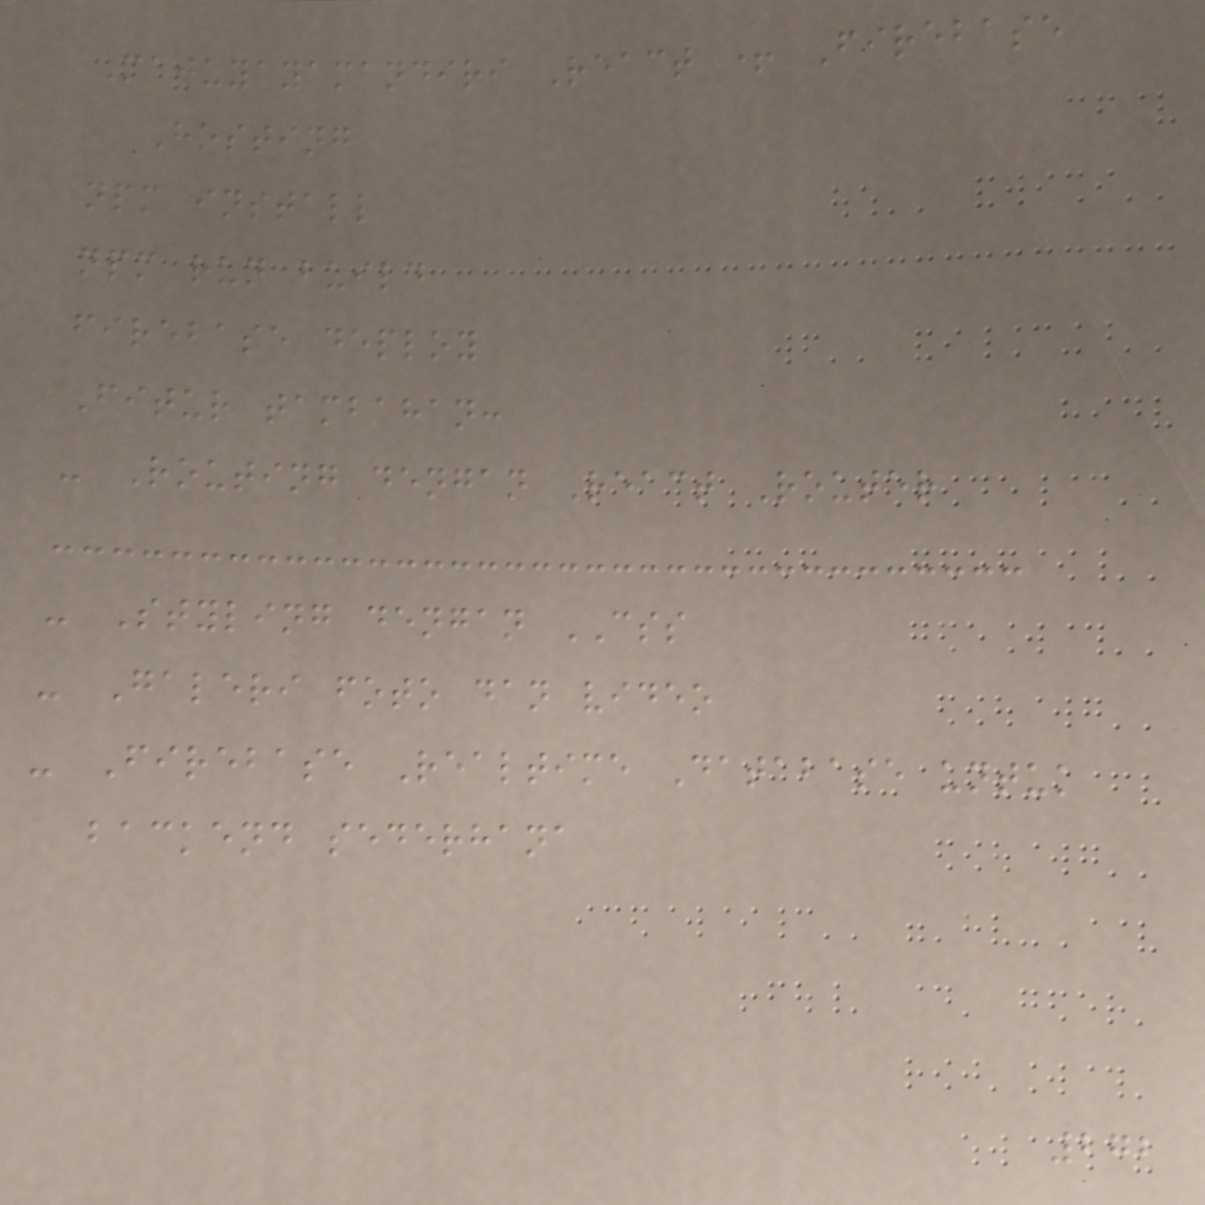Majuyayamandiri React + Firebase
Hosting
npm install
npm run build
firebase deploy
Fitur tambahan:
- Routing dengan React Router
- Styling dengan CSS
- Galeri foto dan video
- Firebase Realtime Database untuk
backend sederhana
272
